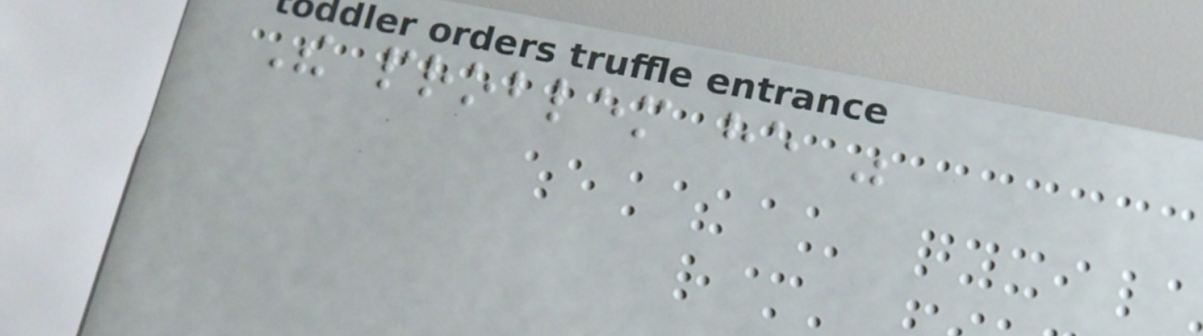The problem he was
